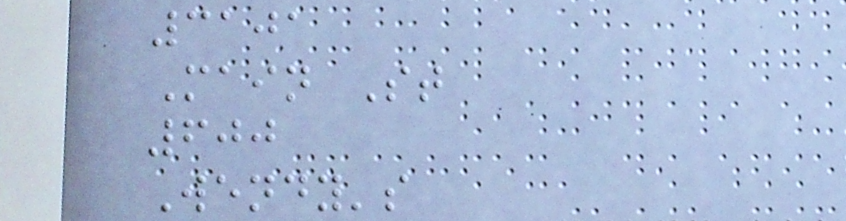3101
Main St
600
Wendy's
